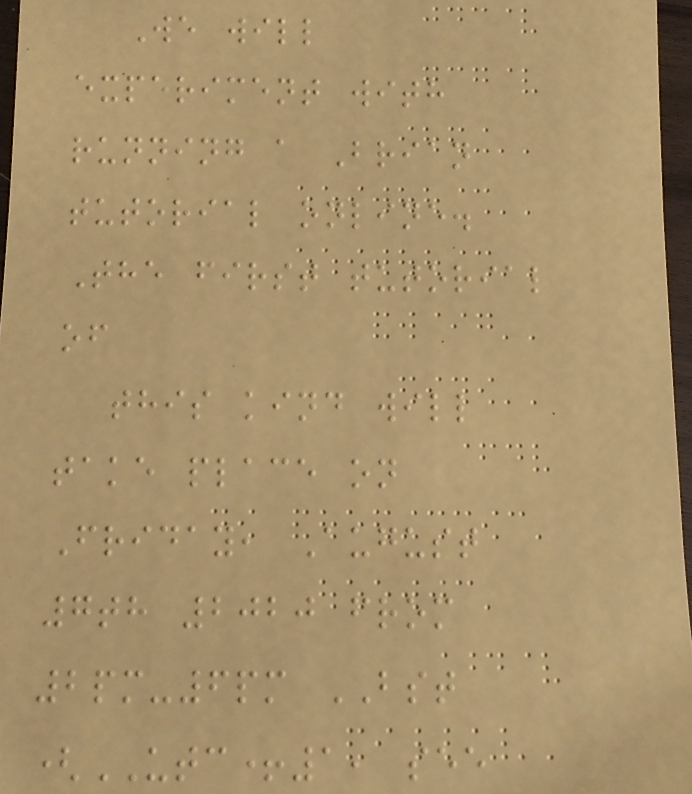We will
experiment with
running a Brian
tutorial online.
The first tutorial
of
this kind will
take place on
Friday, August
7th 2020 from
2pm-6pm BST
(UTC+1, see
